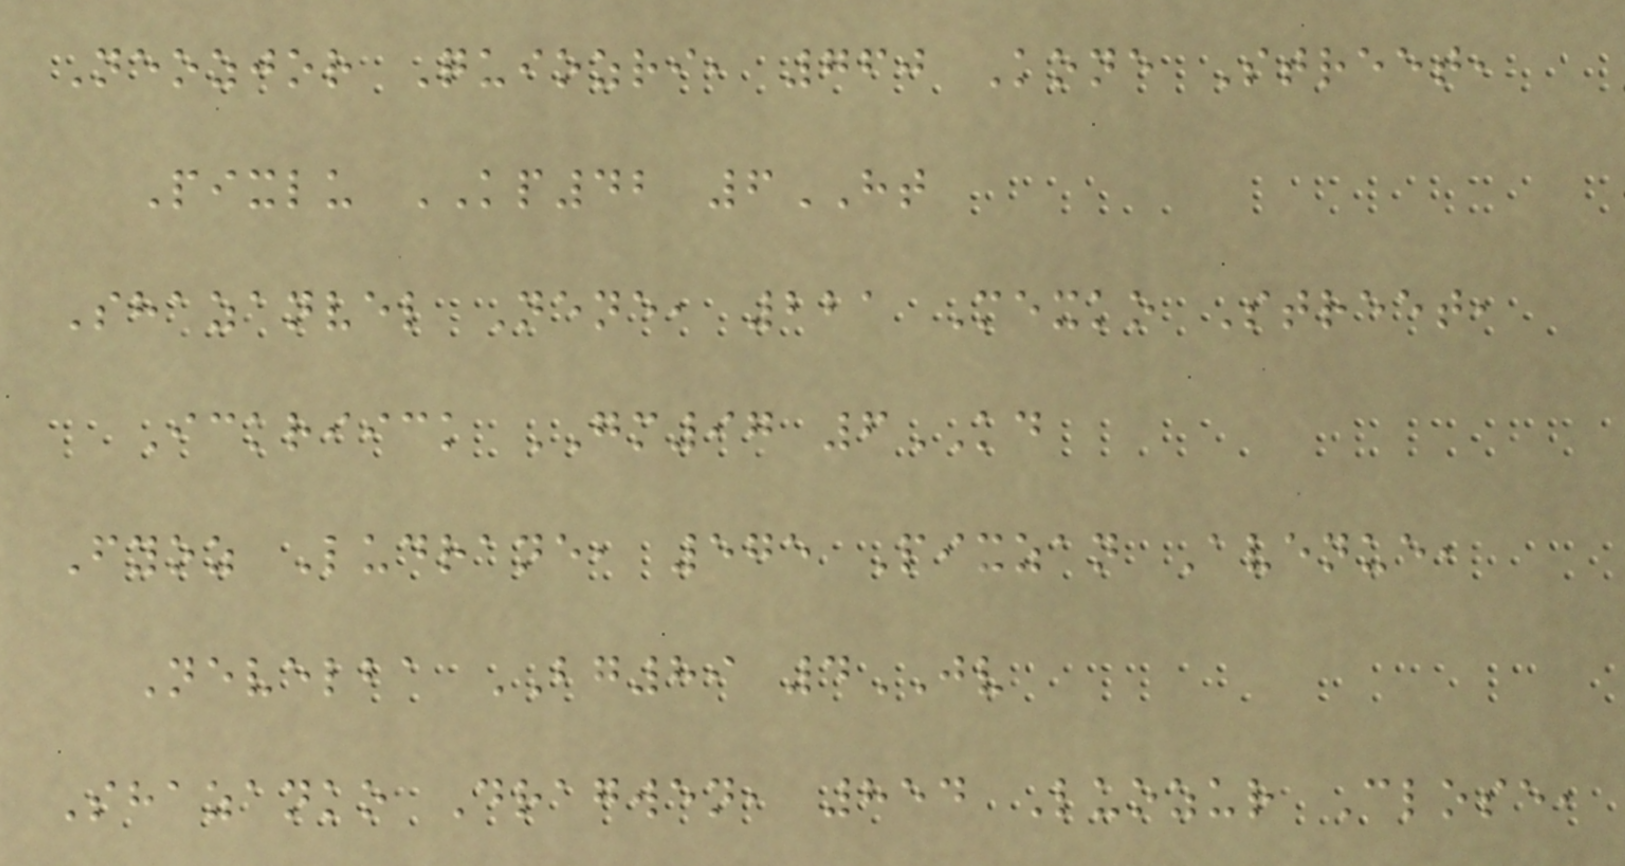Neozjor Quiozri, 760 Kone Street,
Pixlu KP42 6HT
Shazanvel Nene, 221 Mexko Street,
Ickriick GM97 6KD
Fyoz Ludrane, 575 Pixzan Avenue,
Nevelba BG89 4JV
Shazanko Dragwen, 854 Luozur Close,
